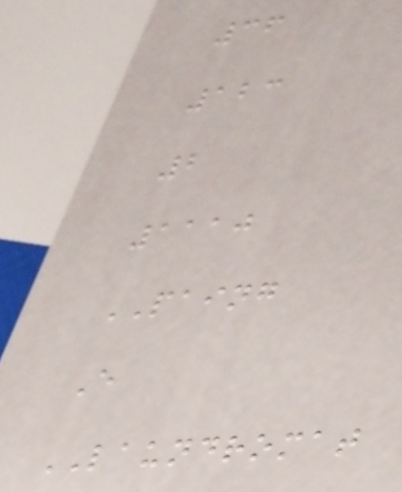36
123
2
1110
PAING
E
LAUNDROMAT
